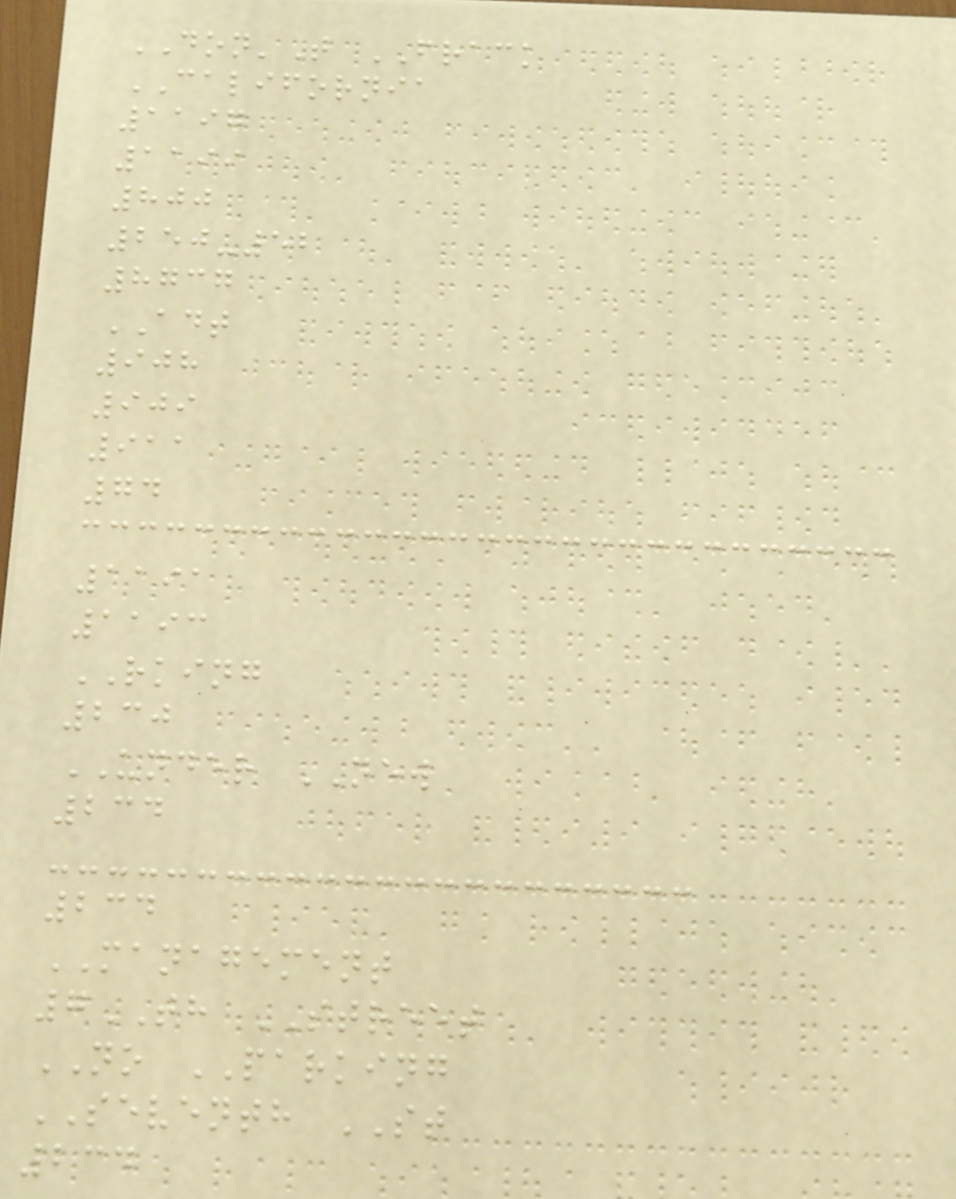DON'T FRACK
CALIFORNIA
1197
1199
800
250-52
8737
ADT
908
909
911
74
1191
1193
RKING
230
UNDER NEW
234
234
MANAGEMENT
7TH STREET
NO PARKING
SEVENTH ST
234
